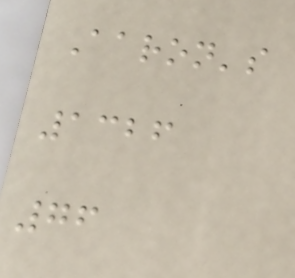Aaron's
1326
76
